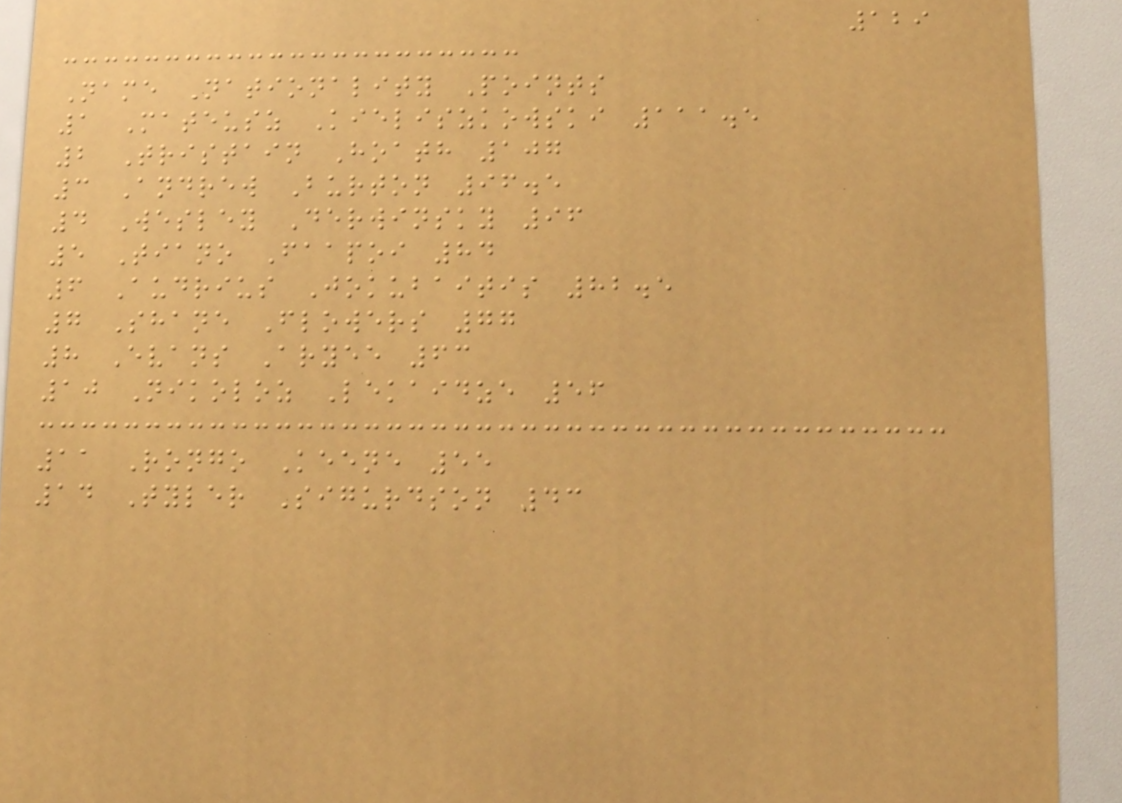129
Name Nationality Points
1 Mateusz Kieliszkowski 111.5
2 Tristain Hoath 107
3 Andrew Burton 96.5
4 Wesley Derwinsky 96
5 Tiano Faapoi 84
6 Audrius Jokubaitis 82.5
7 Shane Flowers 77
8 Evans Aryee 63
10 Nikoloz Lekaidze 56
11 Rongo Keene 55
14 Tyler Sigurdson 43
